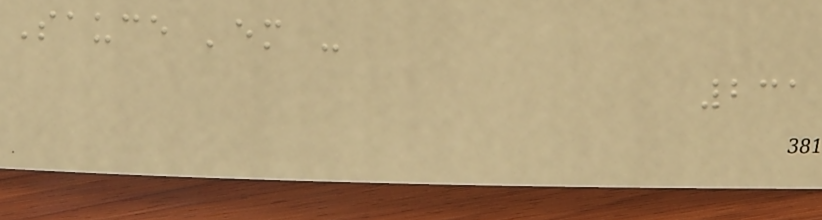Sauce 'em -
231
